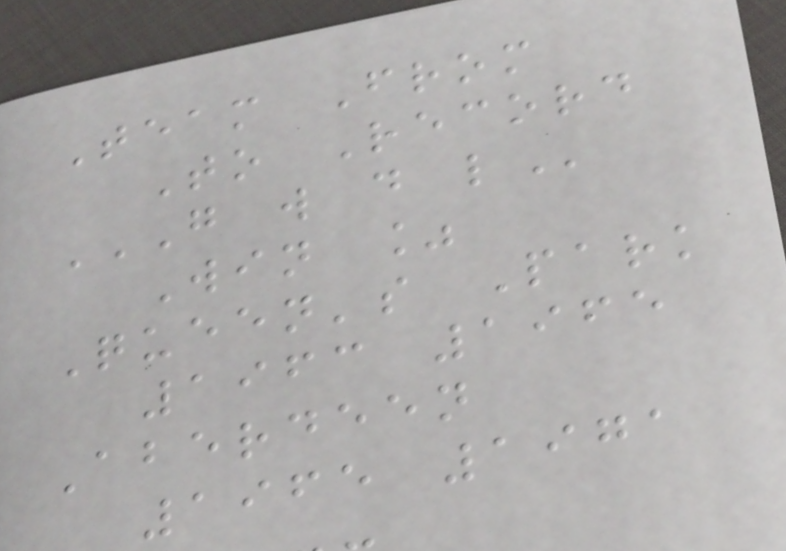Team From
To Record
G W D L
Win %
Queen's Park
1963 1965
Aberdeen
1965 1971
